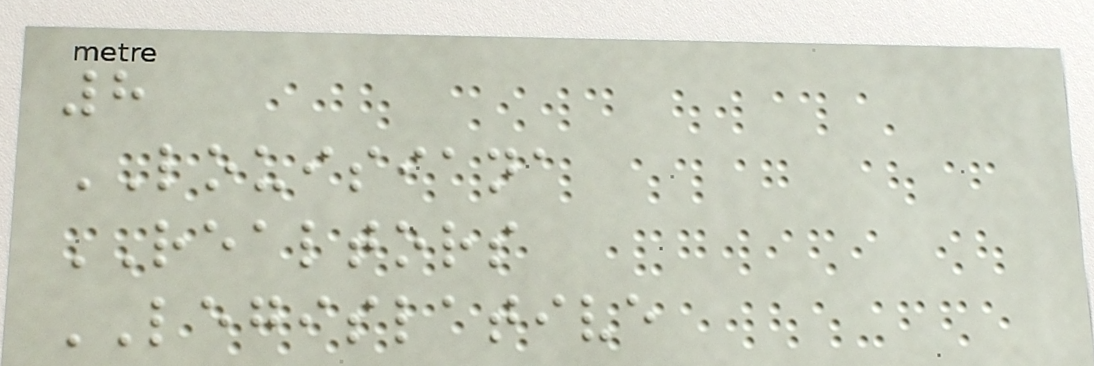8
LOUISIANA
REALTORS
LEGISLATIVE
